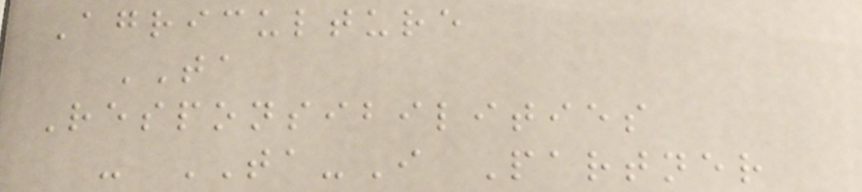Agriculture
TA
Responsibilities
- TA-I Partner
